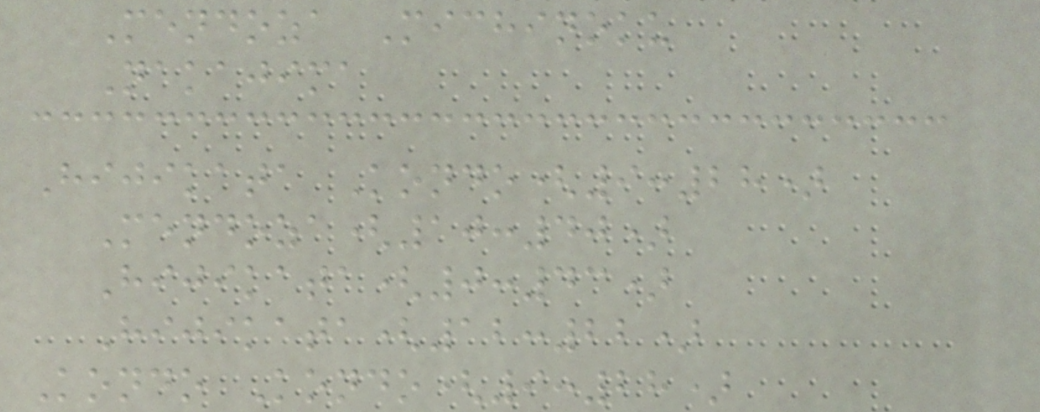Mendoza Michinoku
Nakajima
Hijikata Kondo(9:28)
Mendoza(10:40)
Hijikata(0:43)
Hijikata(12:22)
Kondo Kondo(9:28)
